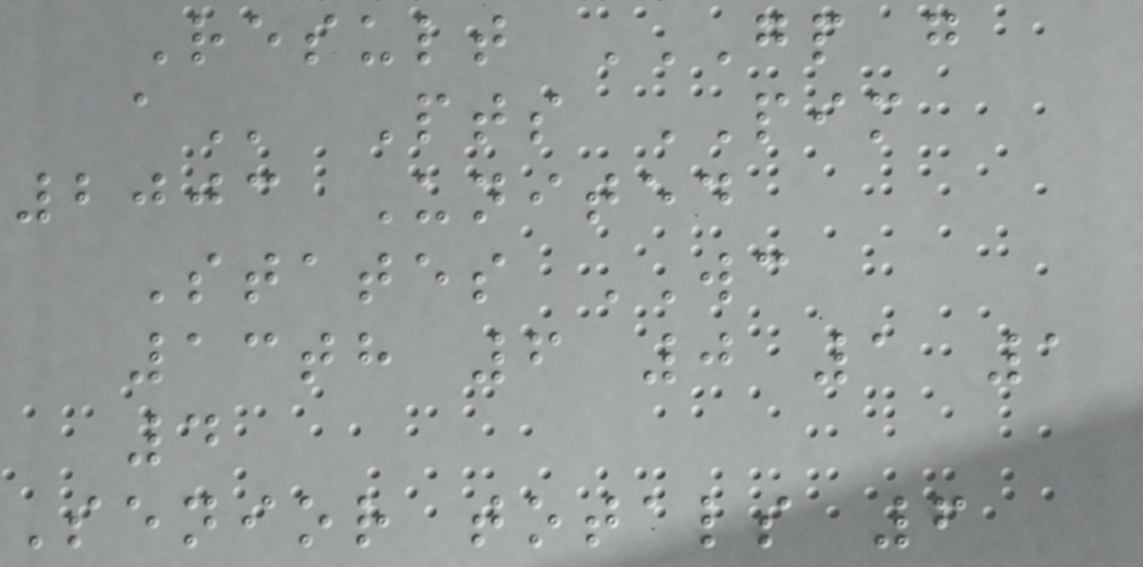Result GP G
A Pts PIM
2003 United
States WC
13th 6 0 1 1
4
Senior totals 6
